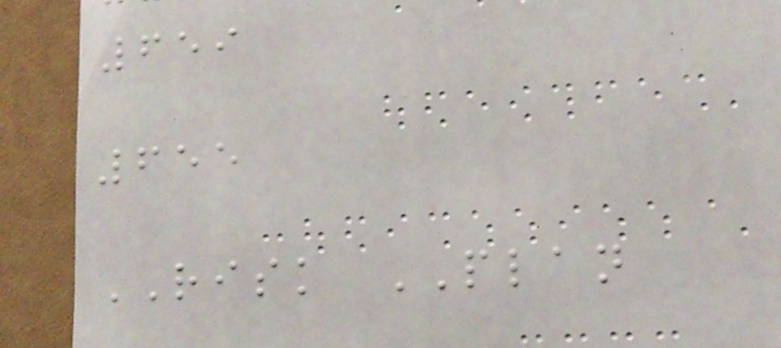659
655
RISK PLAN
